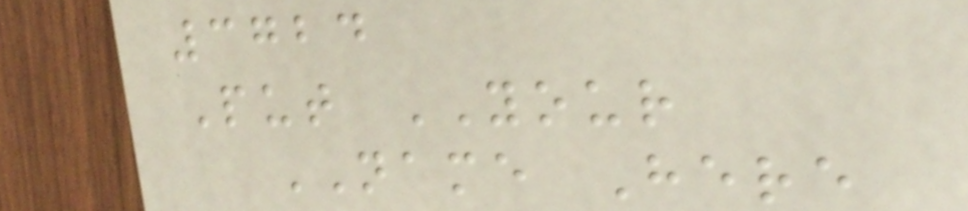3724
Put YOUR
NAME Here
